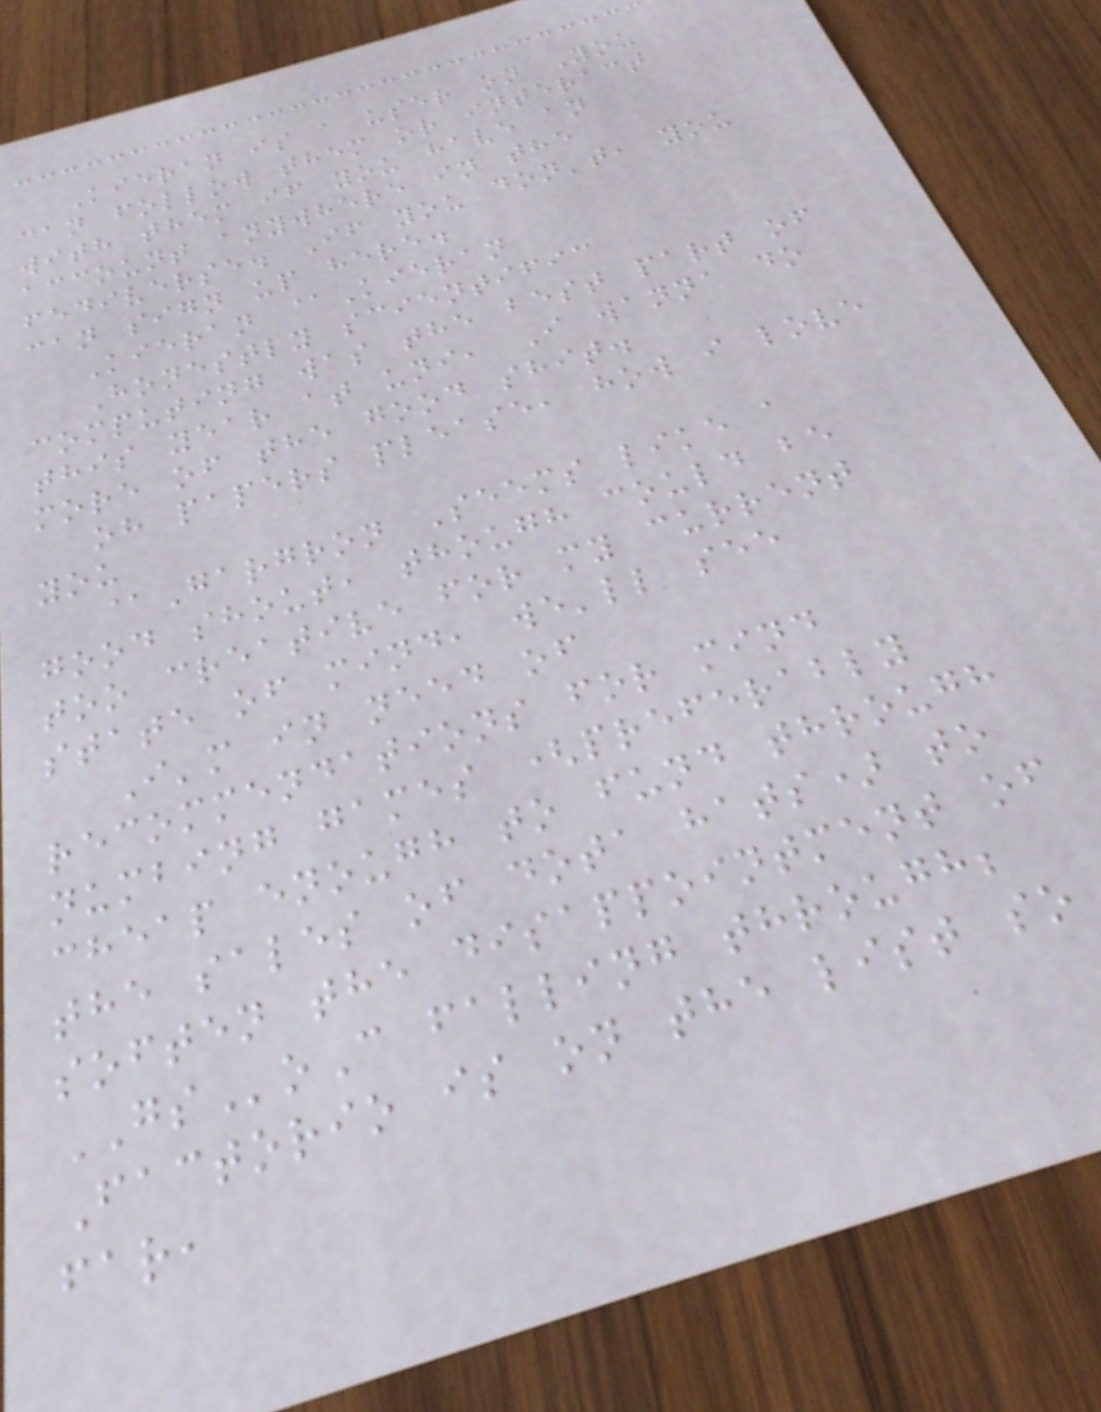Kieran is a user on You
can follow them or interact
with them if you have an
account anywhere in the
fediverse. If you don't, you
can sign up here.
Kieran @Kieran
Honestly scientific
computing was the best part of
this year at uni, I wanna do
more of the good shit.
oh papers please, how i love
you
@Gargron Seems like a
good shout, though could be
too creative for my current
state of mind, we'll see
I'm in need of
recommendations for mind
numbing games (preferably
cheap enough to fund through
the sales of dota hats) to
soften the disappointment of
GSoC falling through;
Factorio is on the list so
far,
